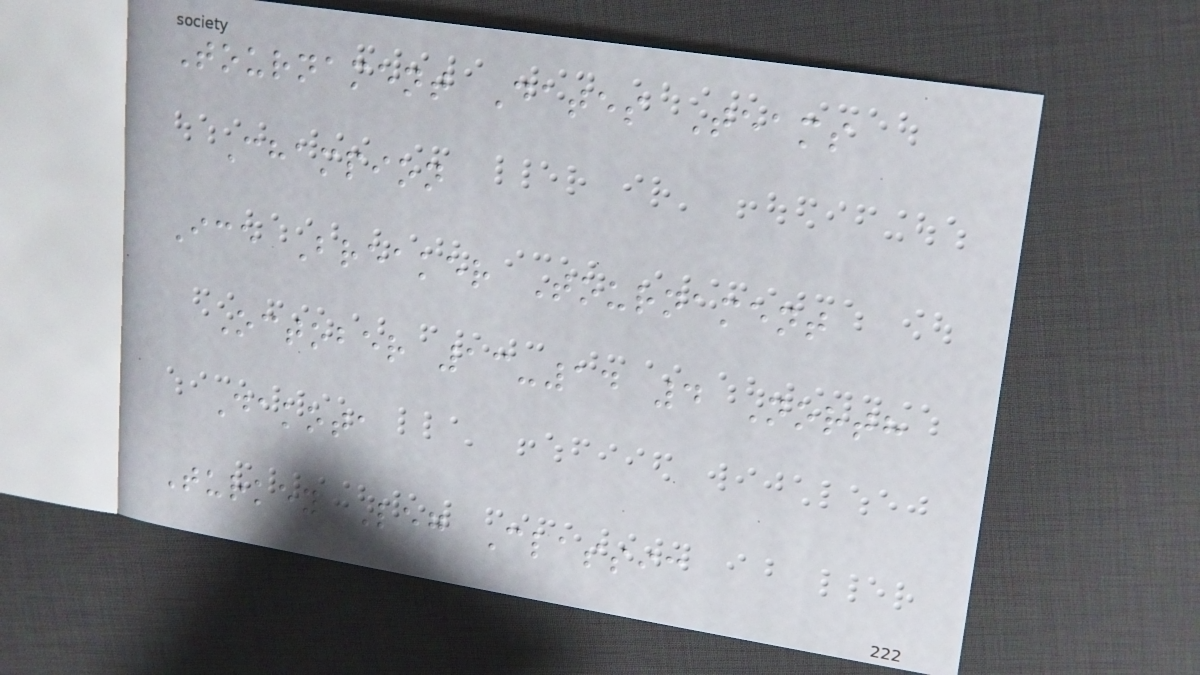Tournament Dates Teams
Champion
Ice Breaker Tournament
October 13-14 4 North
Dakota
Turkey Leg Classic
